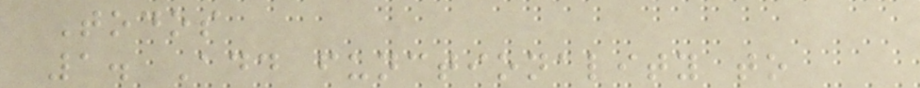Todos
1. Add functionality to
